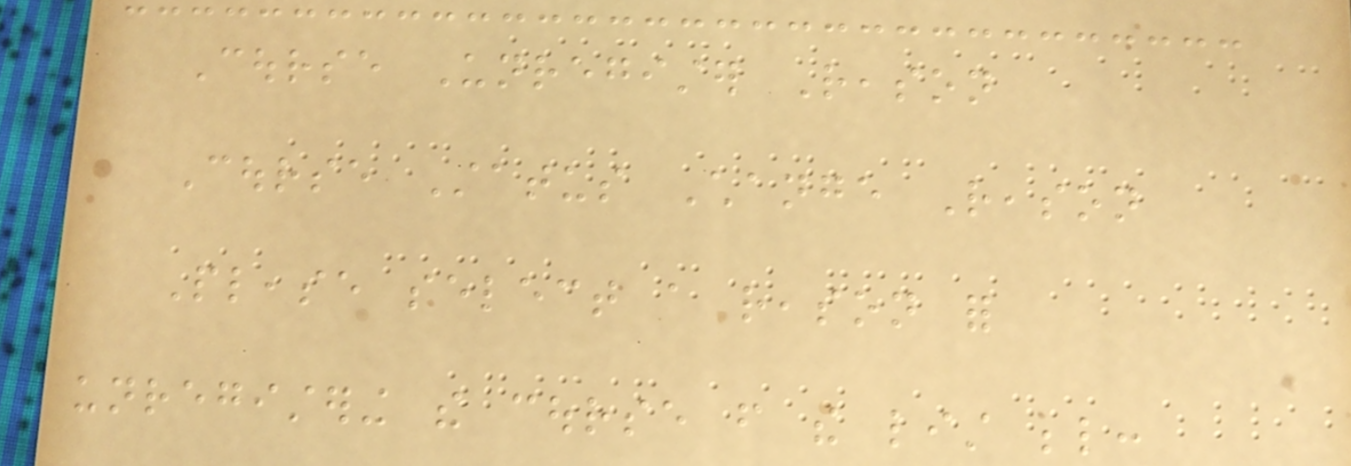Course Unregister Reason
Course Status Change Reason
Please select a reason for
unregistering the course from the list below:
